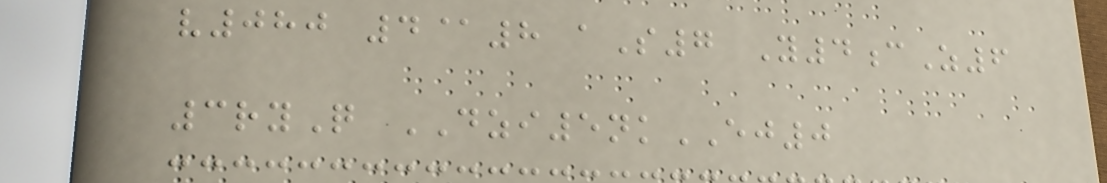v080 4@8 aS7 Y4cZ6
3ryQ DZI5nkEJ0
